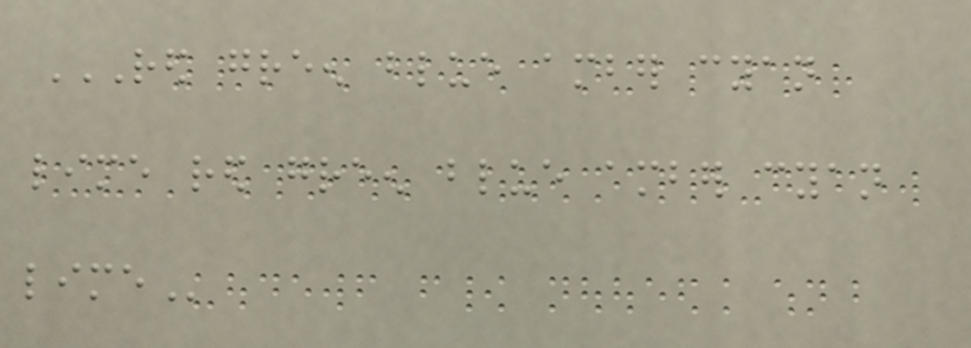RED GREEN BLUE AMBER CYAN
LIME RED GREEN BLUE AMBER CYAN
LIME
